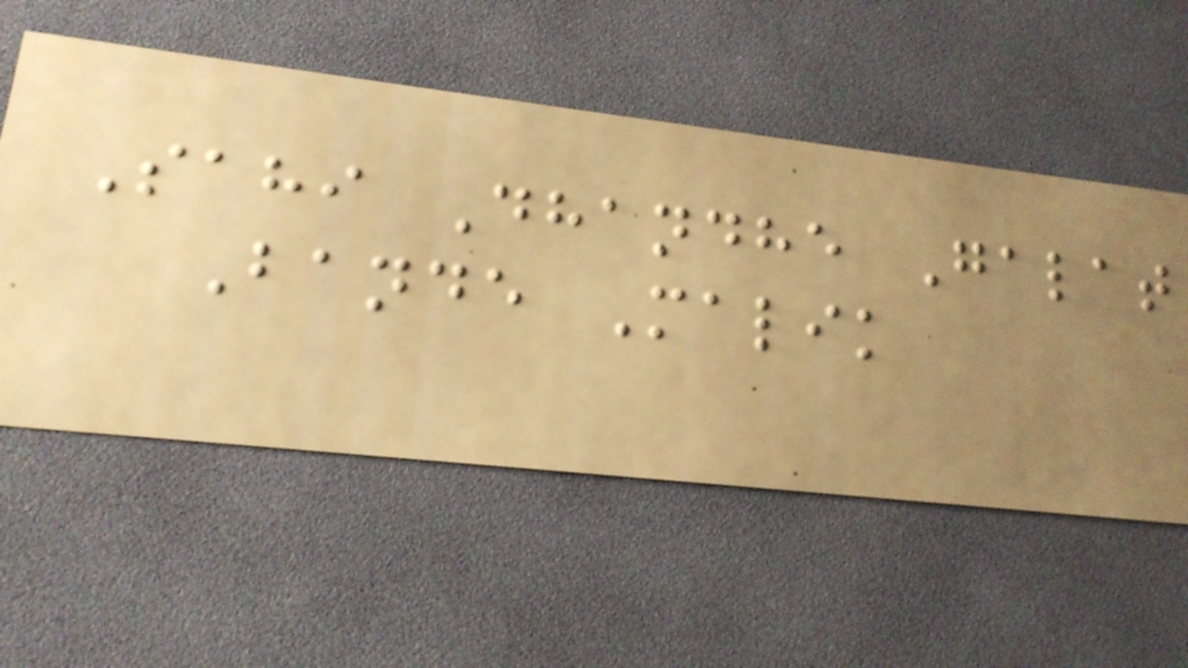Sahi Dhandhe Galat
Bande Malik
